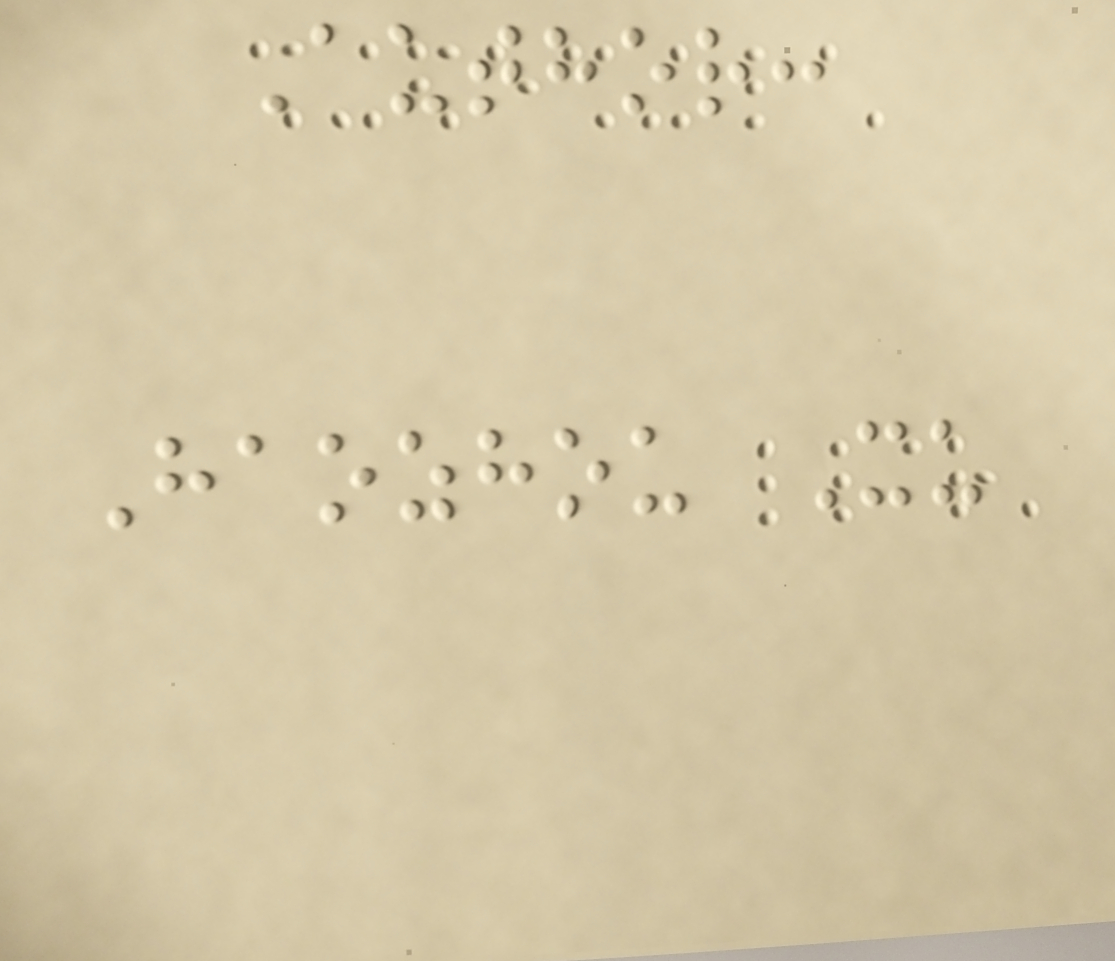Author:
Haozhou Xu
